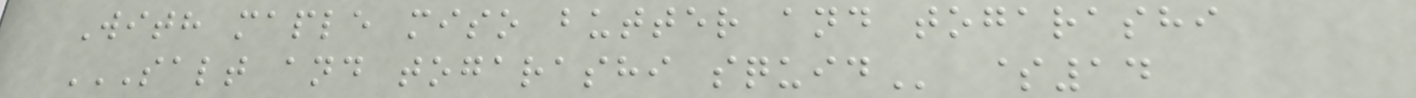With maple miso butter and togarashi
SALT AND TOGARASHI SQUID $14
